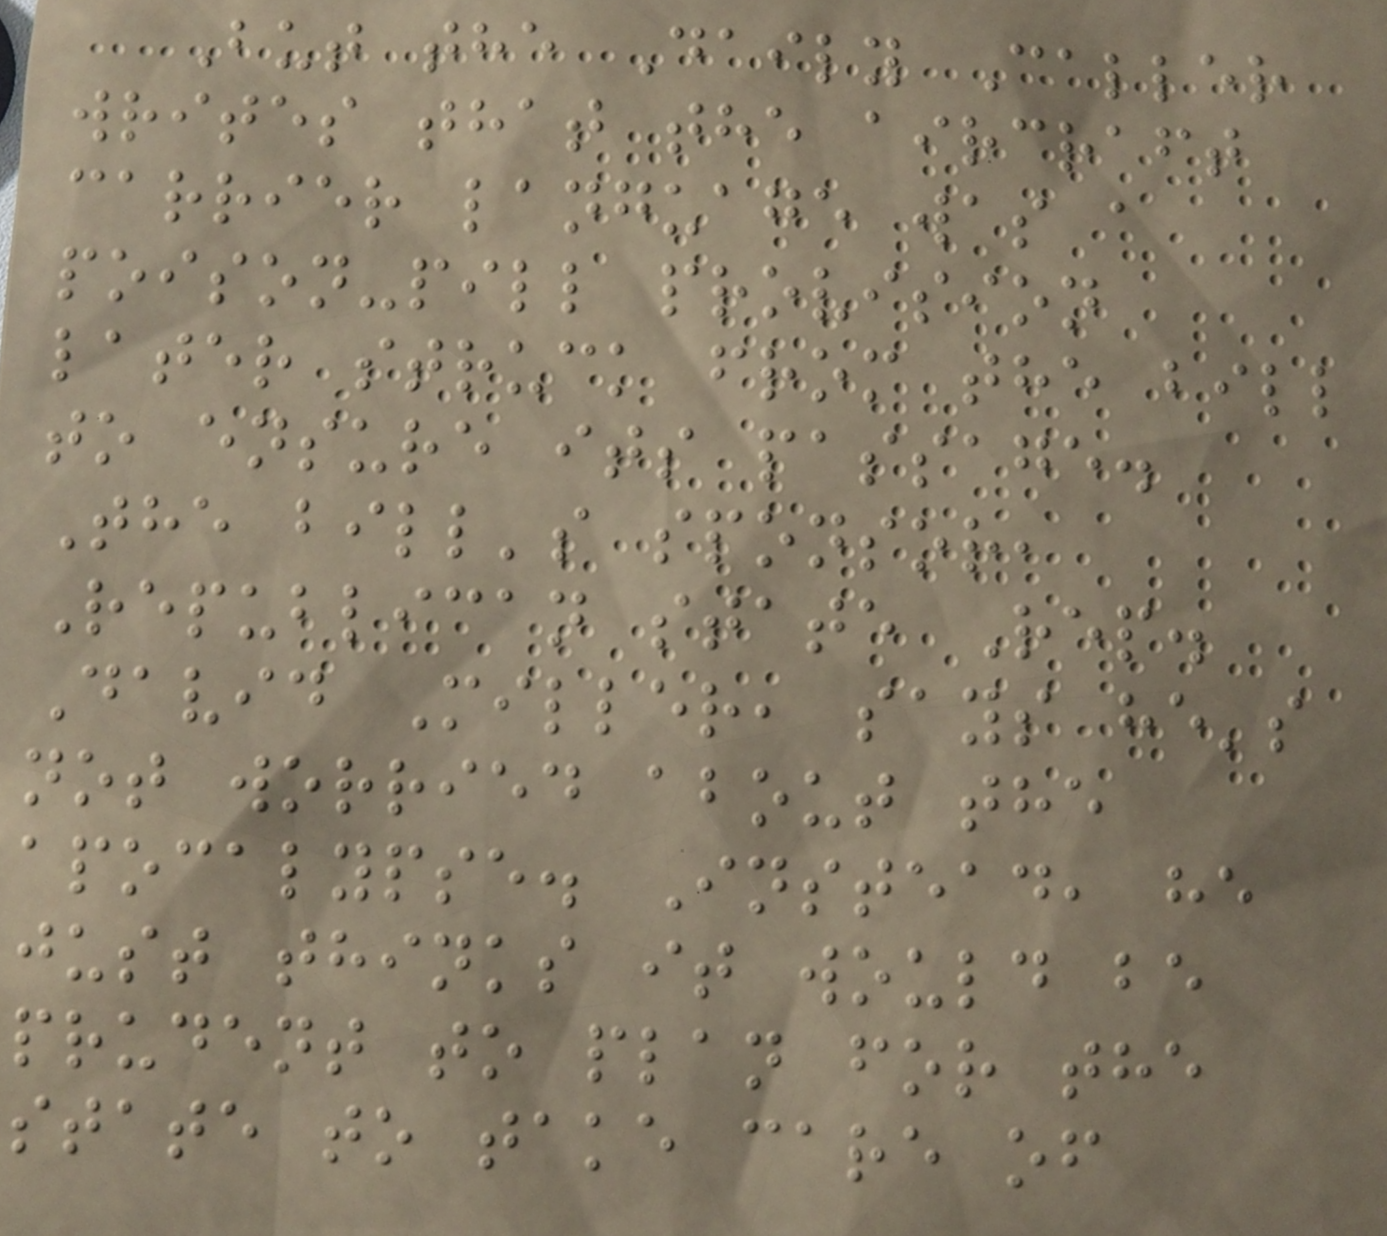But the Daily Caller
writes that the aircraft
carrier language was a
poison-pill provision
later struck from the bill
to ensure its passage.
The bill's sponsor,
Republican state Rep.
David Miller, says he's
not worried about the
apocalypse. Instead, he
just thinks it would be
prudent to plan for the
state to take care of
